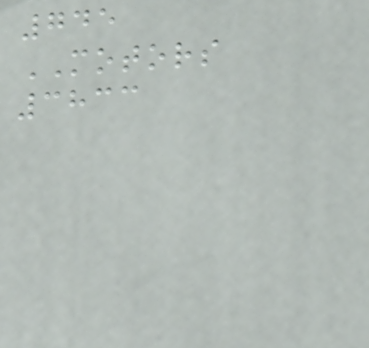745
MOTORS
3833
